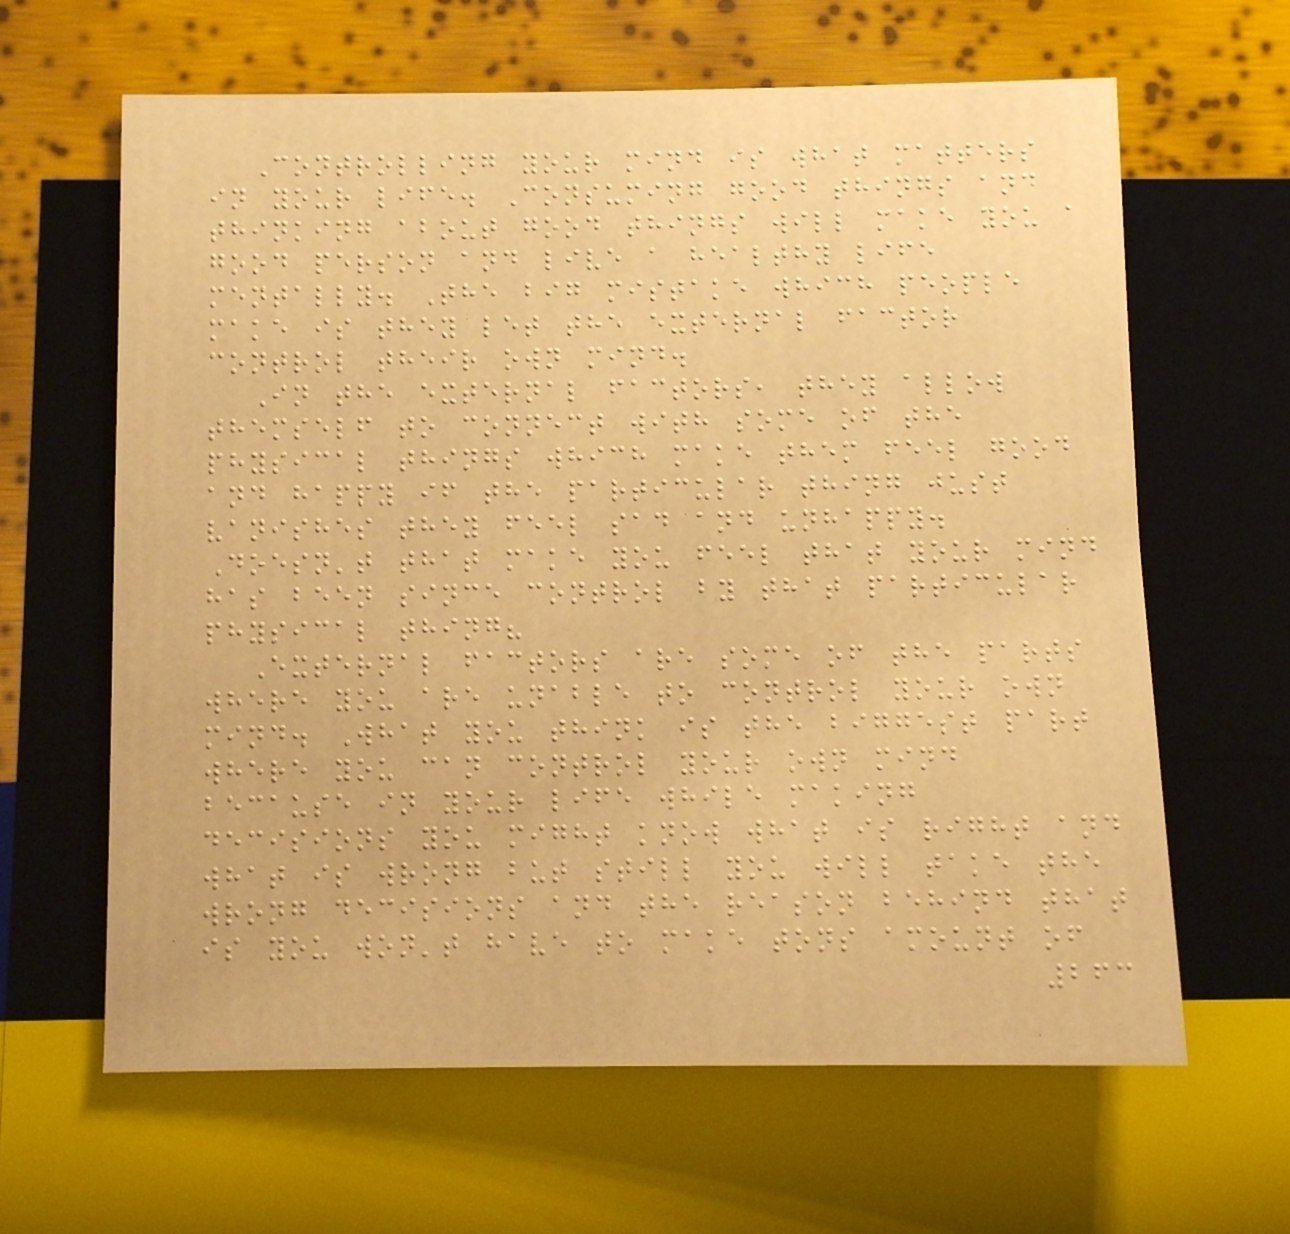Controlling your mind is what matters
in your life. Consuming good things and
thinking about good things will make you a
good person and live a healthy life
mentally. The big mistake which people
make is they let the external factor
control their own mind.
In the external factors, they allow
themself to connect with some of the
physical things which make them feel good
and happy if the particular thing just
vanishes they feel sad and unhappy.
Doesn't that make you feel that your mind
has been since control by that particular
physical thing?
External factors are some of the parts
where you are unable to control your own
mind. What you think is the biggest part
where you can control your own mind
because in your life while making
decisions you might know what is right and
what is wrong but still you will take the
wrong decisions and the reason behind that
is you won't have to make tons amount of
263
